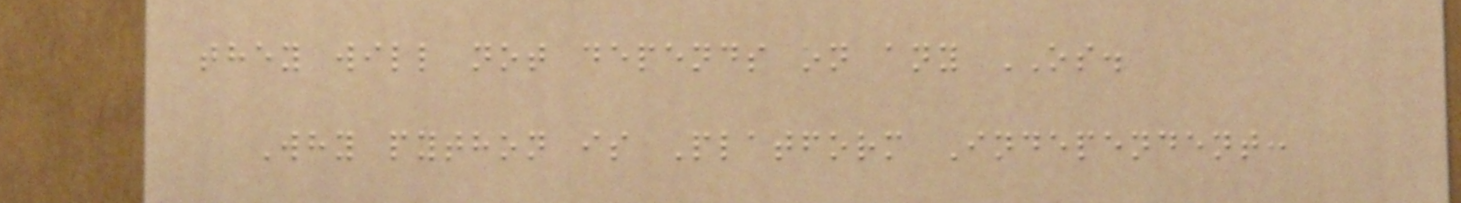they will not depends on any OS.
Why python is Platform Independent:
